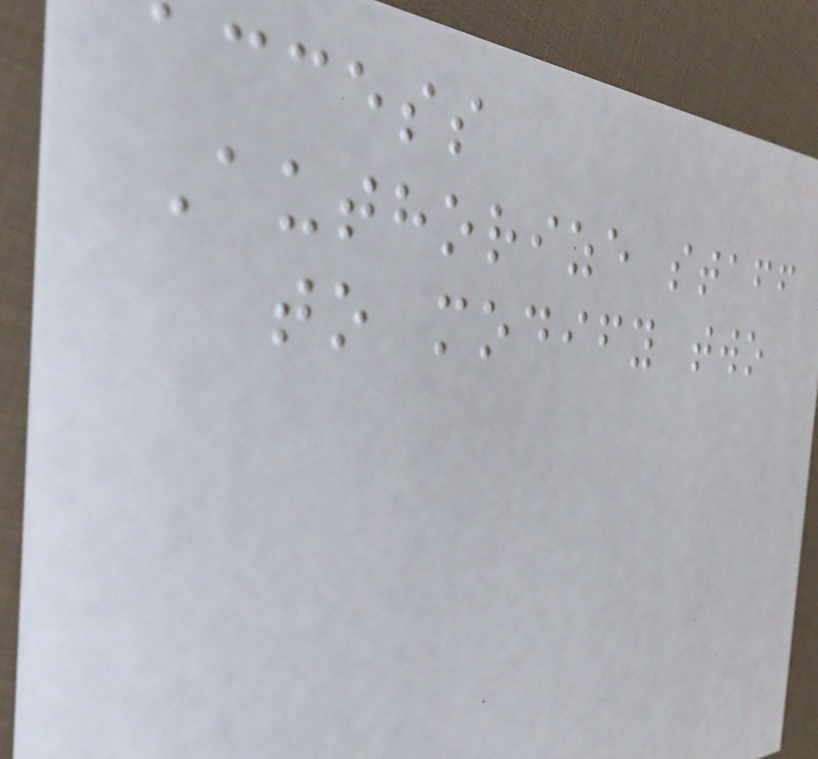access
Authorize staff
to modify two
